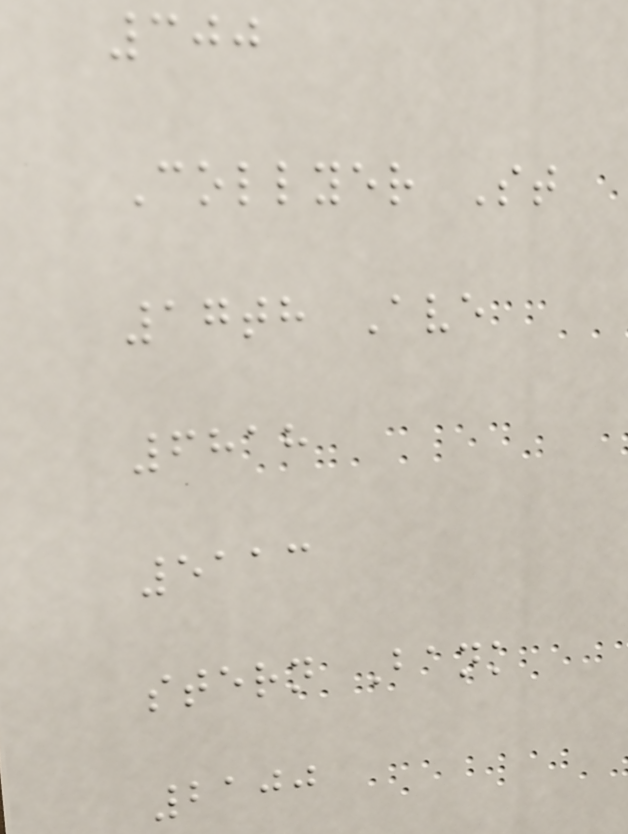300
Collyer St
17th Ave
6818
5113
stern Bank
2100
